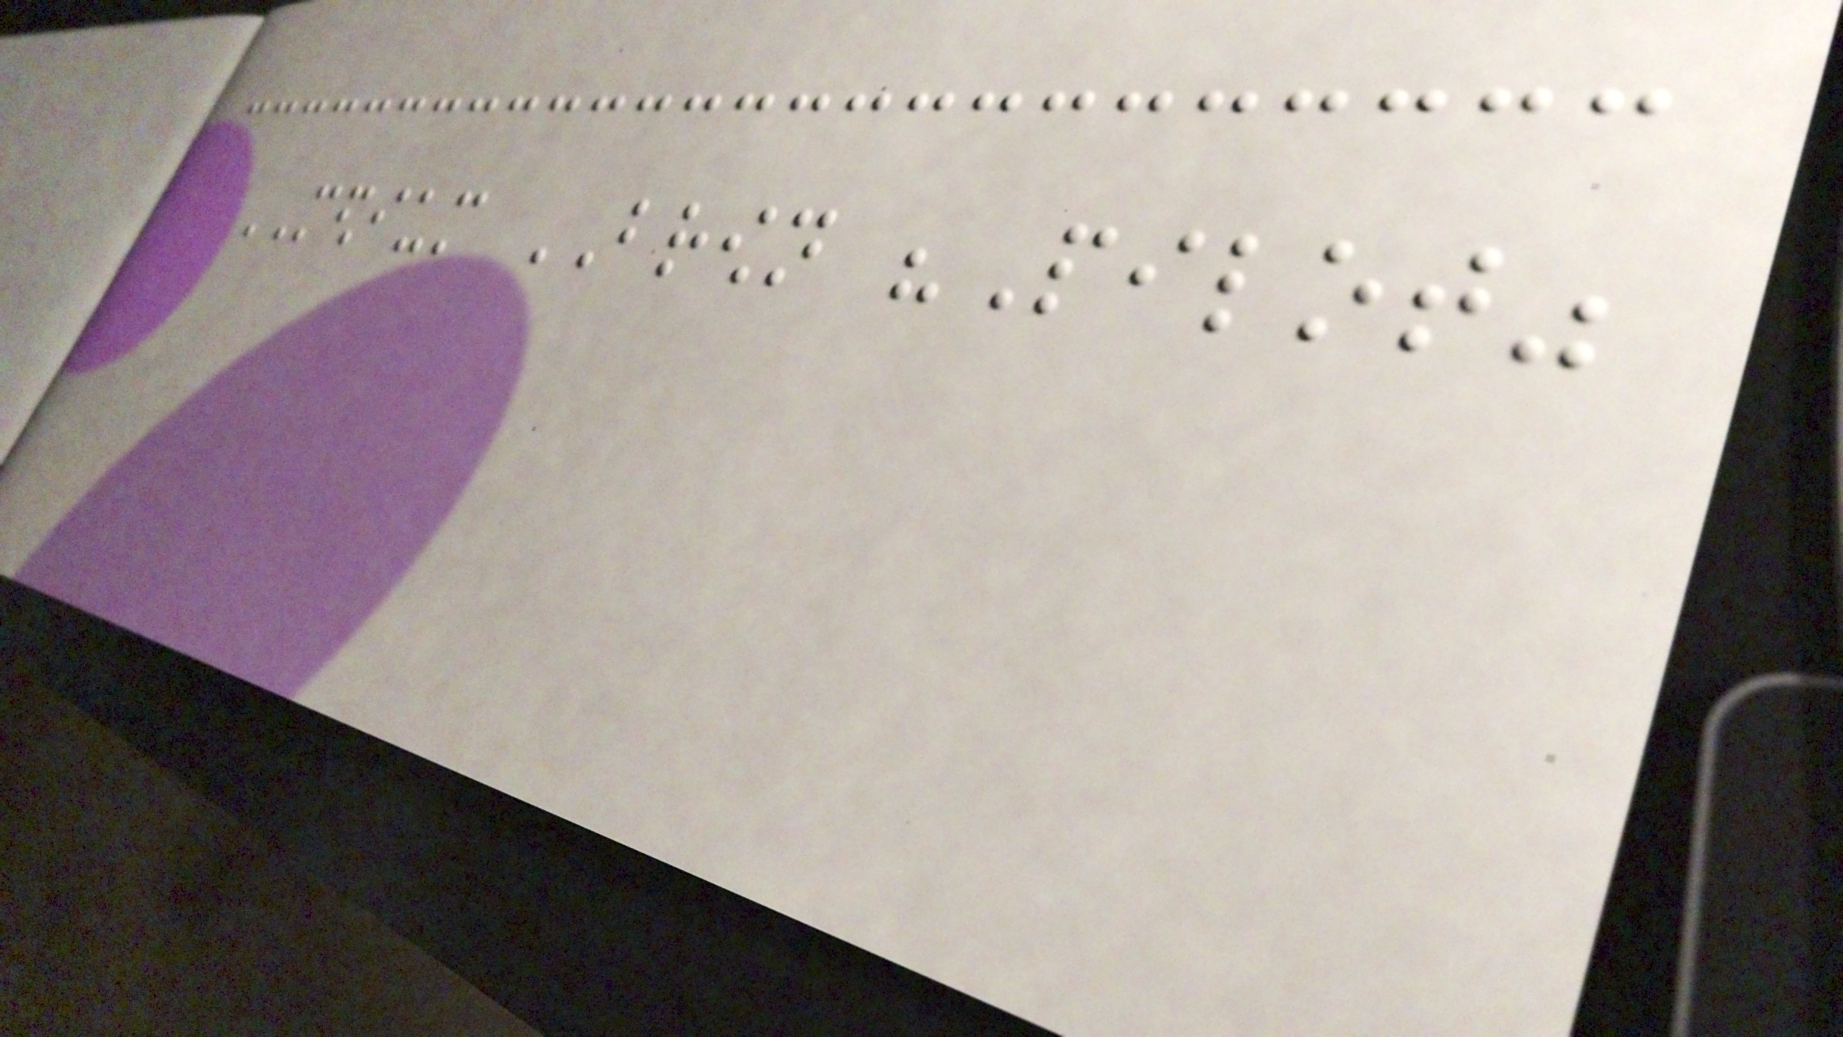MEDIUM BROWN "Pilot"
